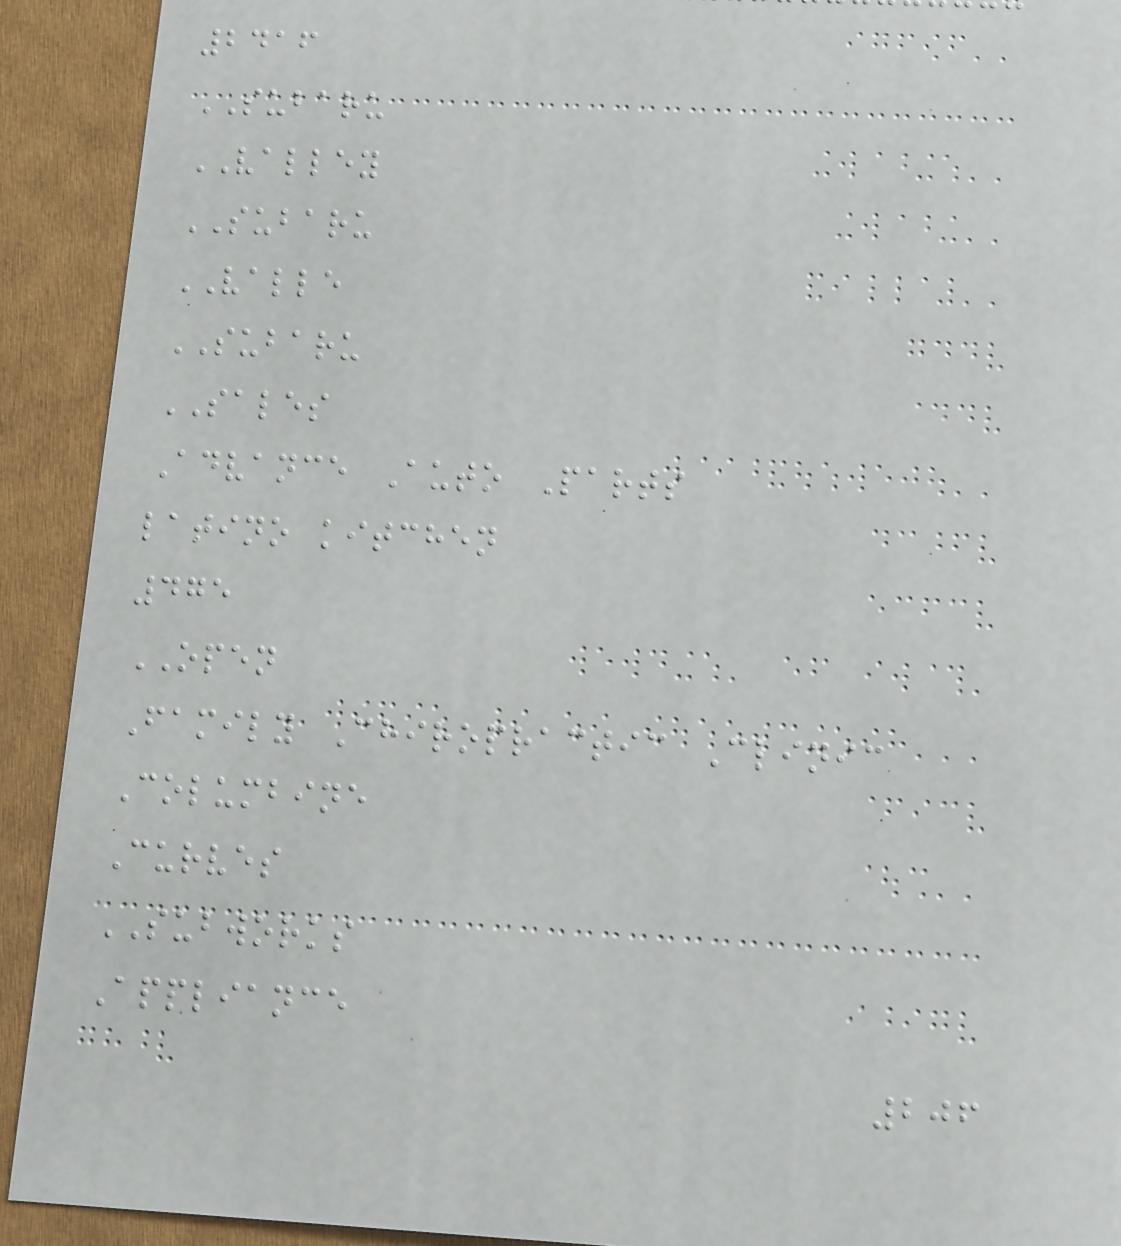2416
SUBARU
VALLEY
SUBARU
VALLE
SUBARU
SALES
Advance Auto Parts
latino kitchen
475
OPEN
Family Chiropractic Clinic
Columbine
Curves
SUBWORKS
Appliance
206
